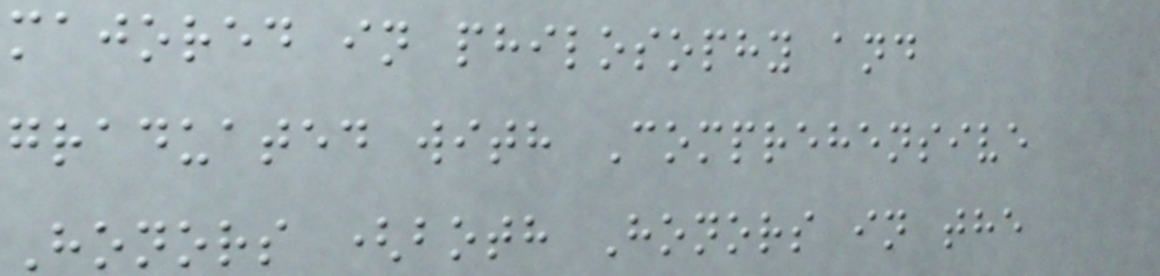majored in philosophy and
graduated with Comprehensive
Honors (both Honors in the
